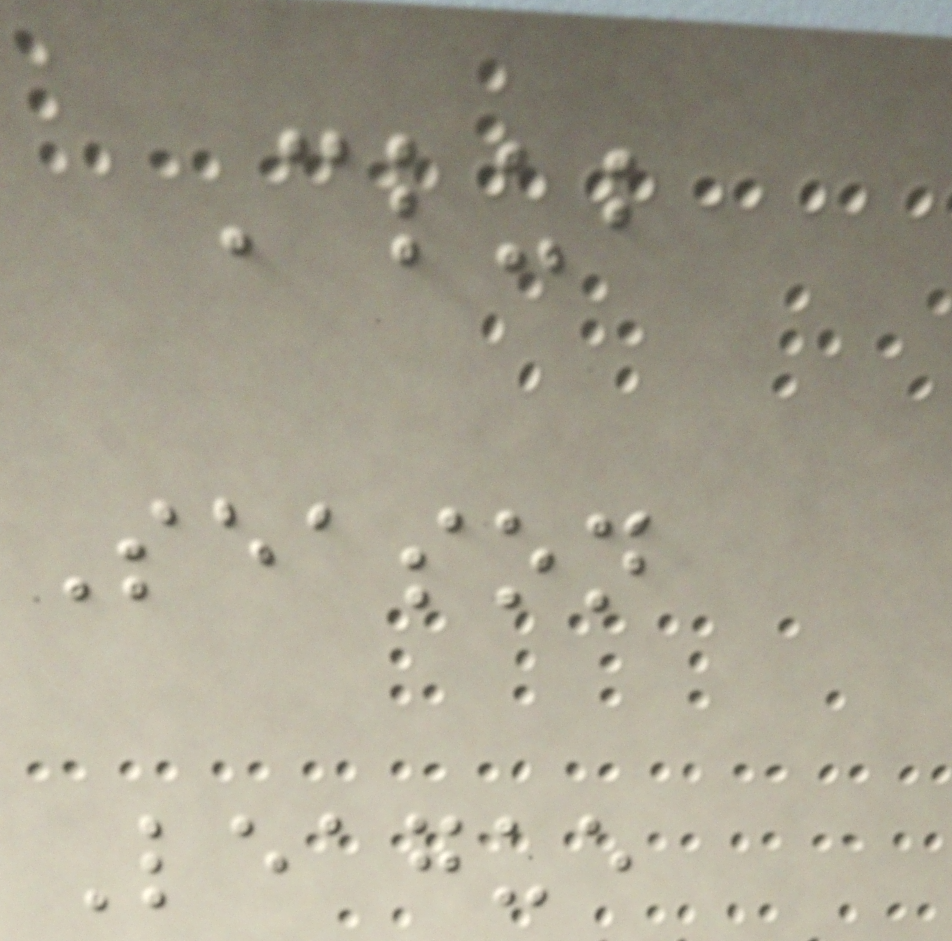Club
Season
League
